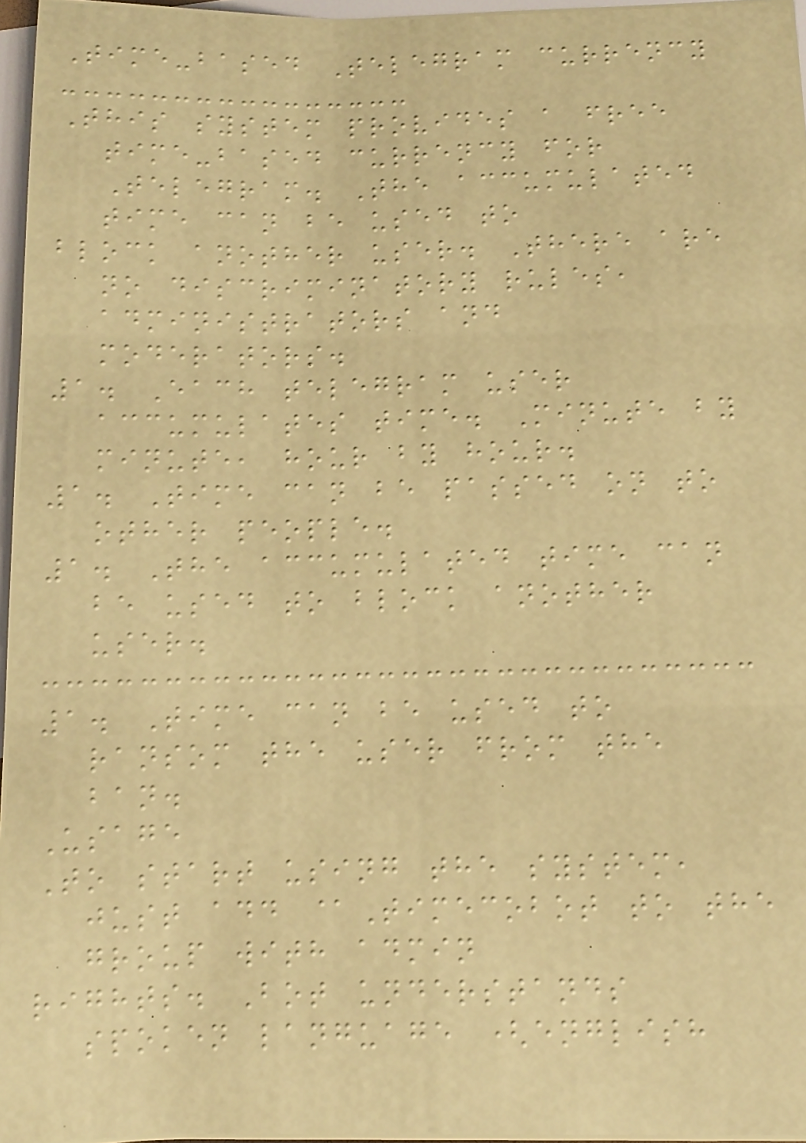Time-based Telegram currency
This system provides a free
time-based currency for
Telegram. The accumulated
time can be used to
block another user. There are
no discriminatory rules,
administrators and
moderators.
1. Each telegram user
accumulates time. Minute by
minute, hour by hour.
1. Time can be passed on to
other people.
1. The accumulated time can
be used to block another
user.
1. Time can be used to
ransom the user from the
ban.
Usage
To start using the system,
just add @Timecobot to the
group with admin
rights. Bot understands
spoken language (english
